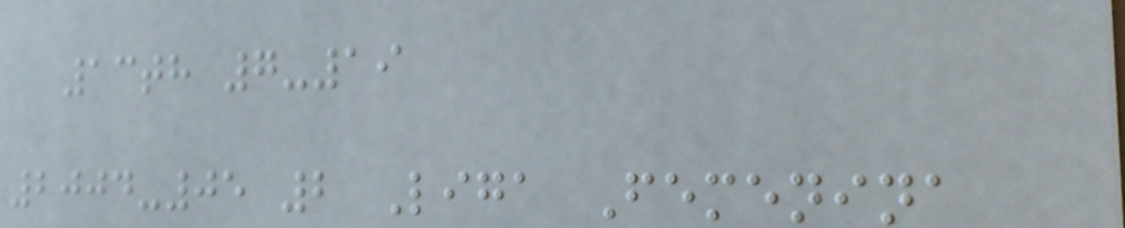13th 7-19
2004-05 2 Liga Femenina
